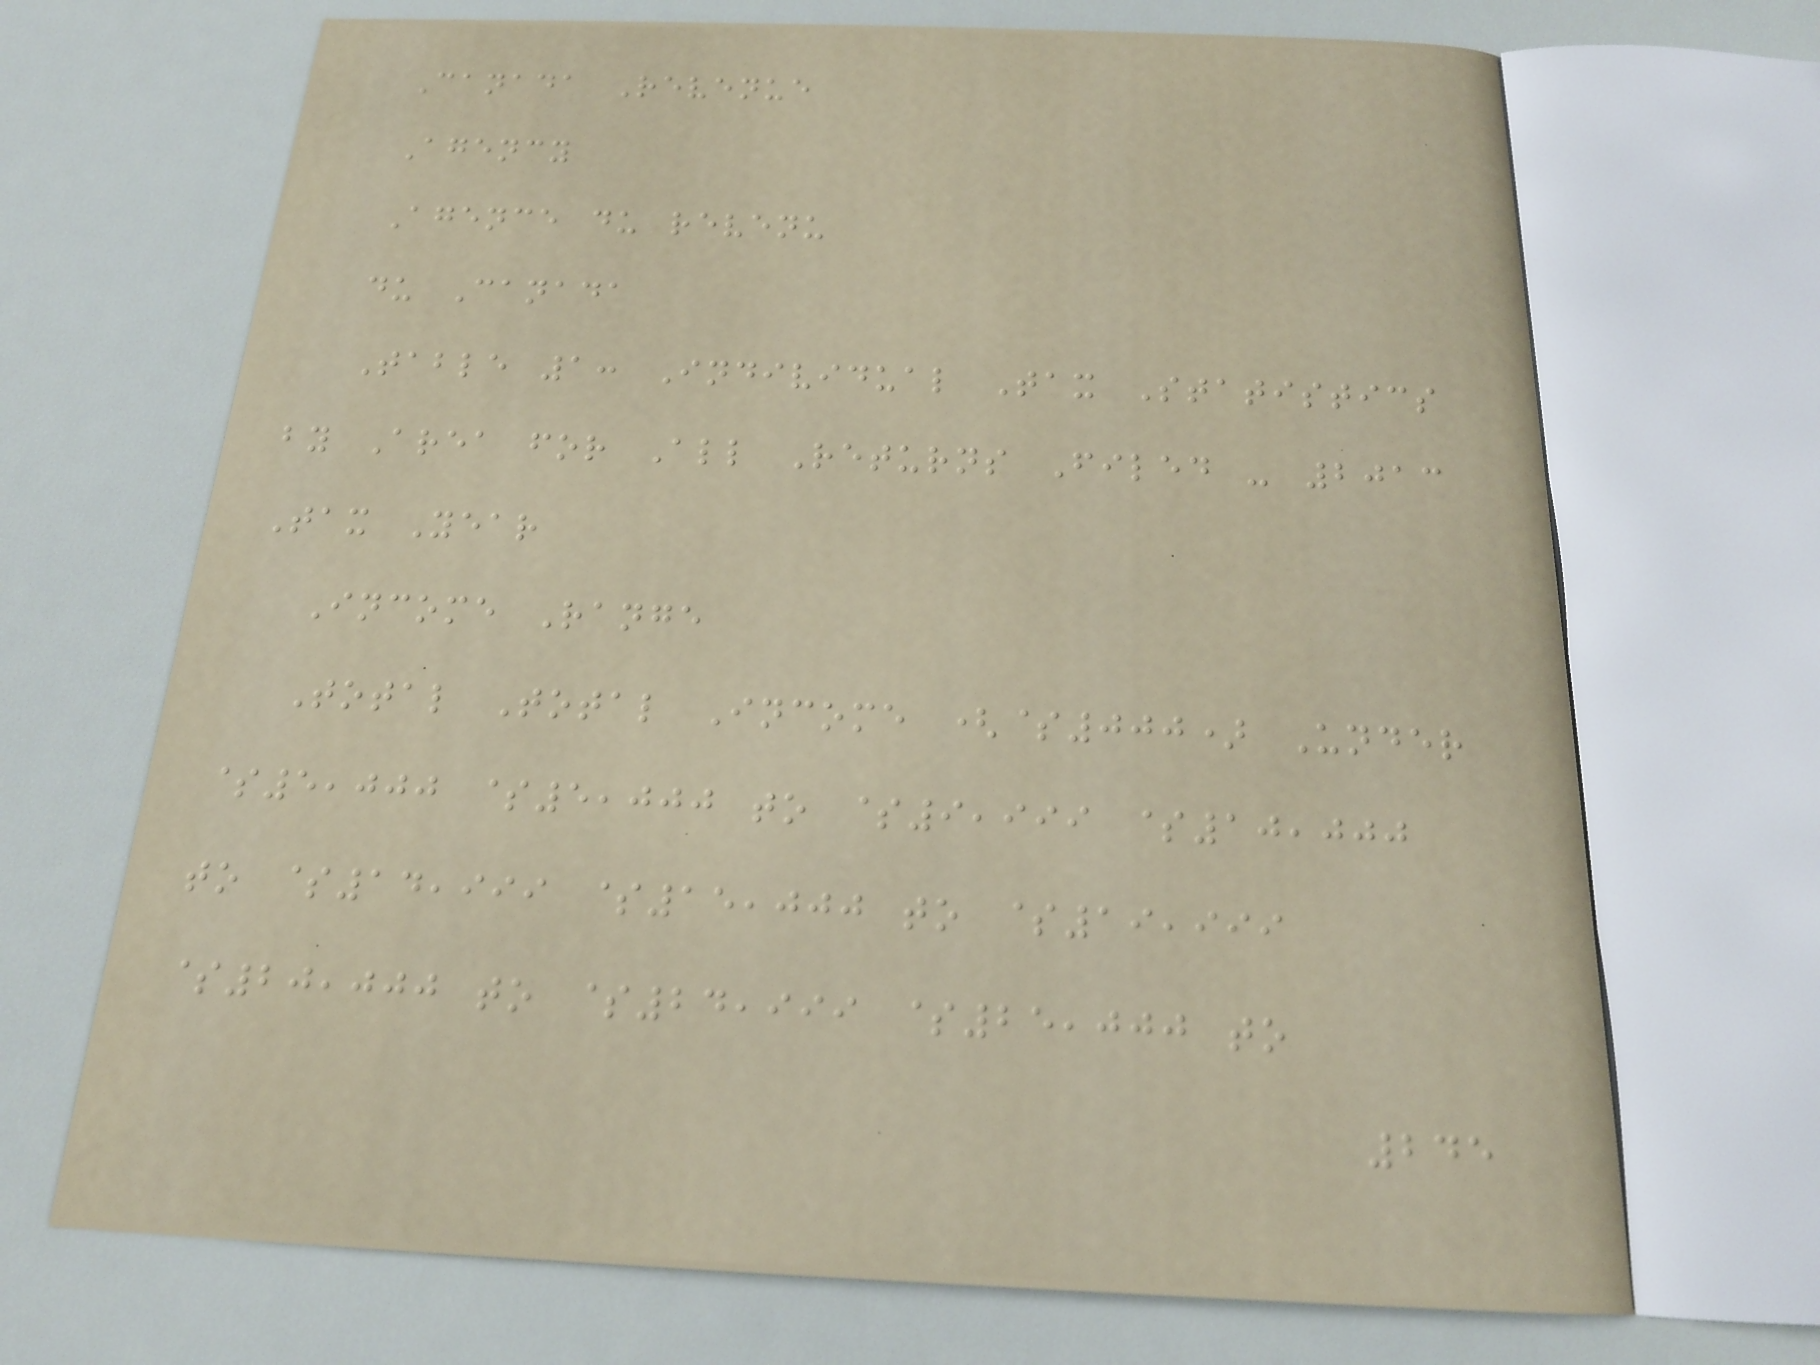Canada Revenue
Agency
Agence du revenu
du Canada
Table 1: Individual Tax Statistics
by Area for All Returns Filed - 2013
Tax Year
Income Range
Total Total Income ($000) Under
$5,000 $5,000 to $9,999 $10,000
to $14,999 $15,000 to $19,999
$20,000 to $24,999 $25,000 to
245
